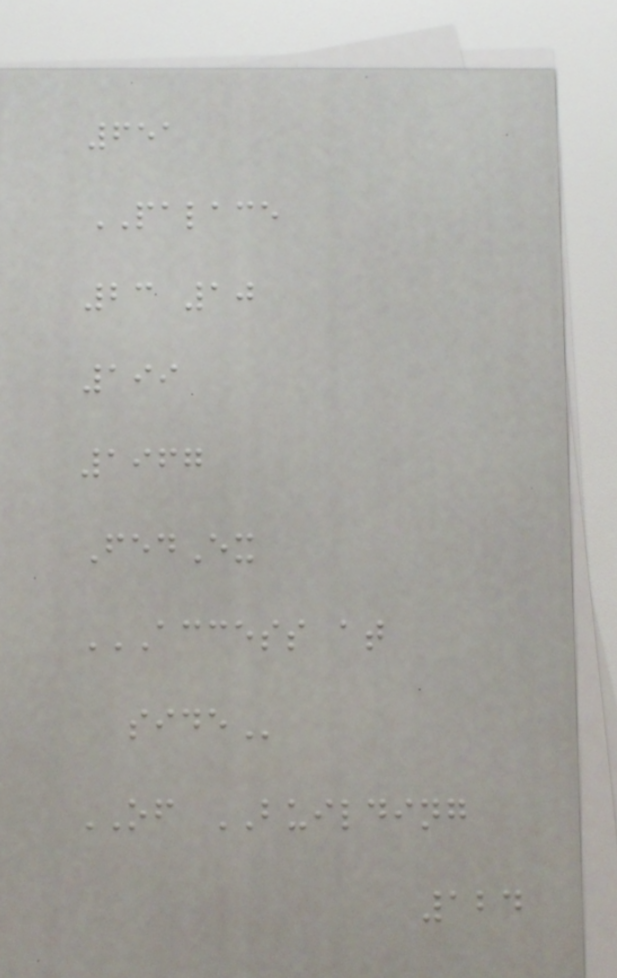651
PALACE
23 10
199
1967
FedEx
ACCESS AT
SIDE
OF BUILDING
124
